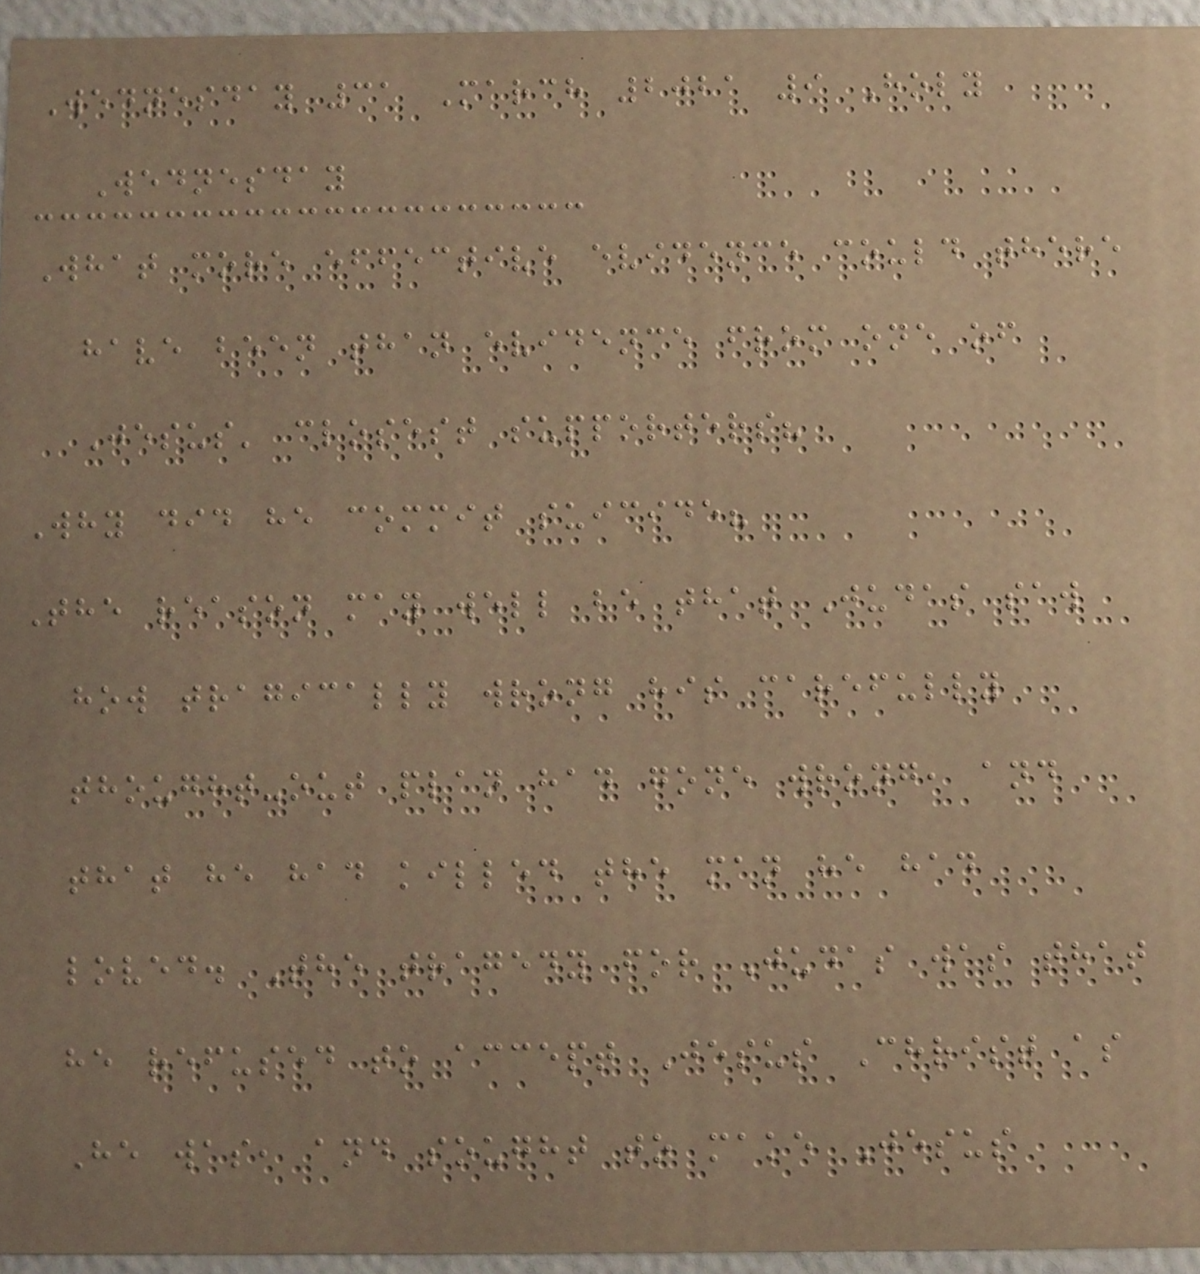Wednesday 31 March 2021 9 Holy
Wednesday
What more effective evidence could there
have been than evidence from one of
Jesus' closest supporters?
Why did he commit suicide?
The reason may well be that Judas saw
how tragically wrong his carefully
thought-out plan had gone wrong, and
that he had killed the man he had
loved. The tragedy for Judas was that
he refused to accept Jesus Christ as
He was, and sought to make Jesus
